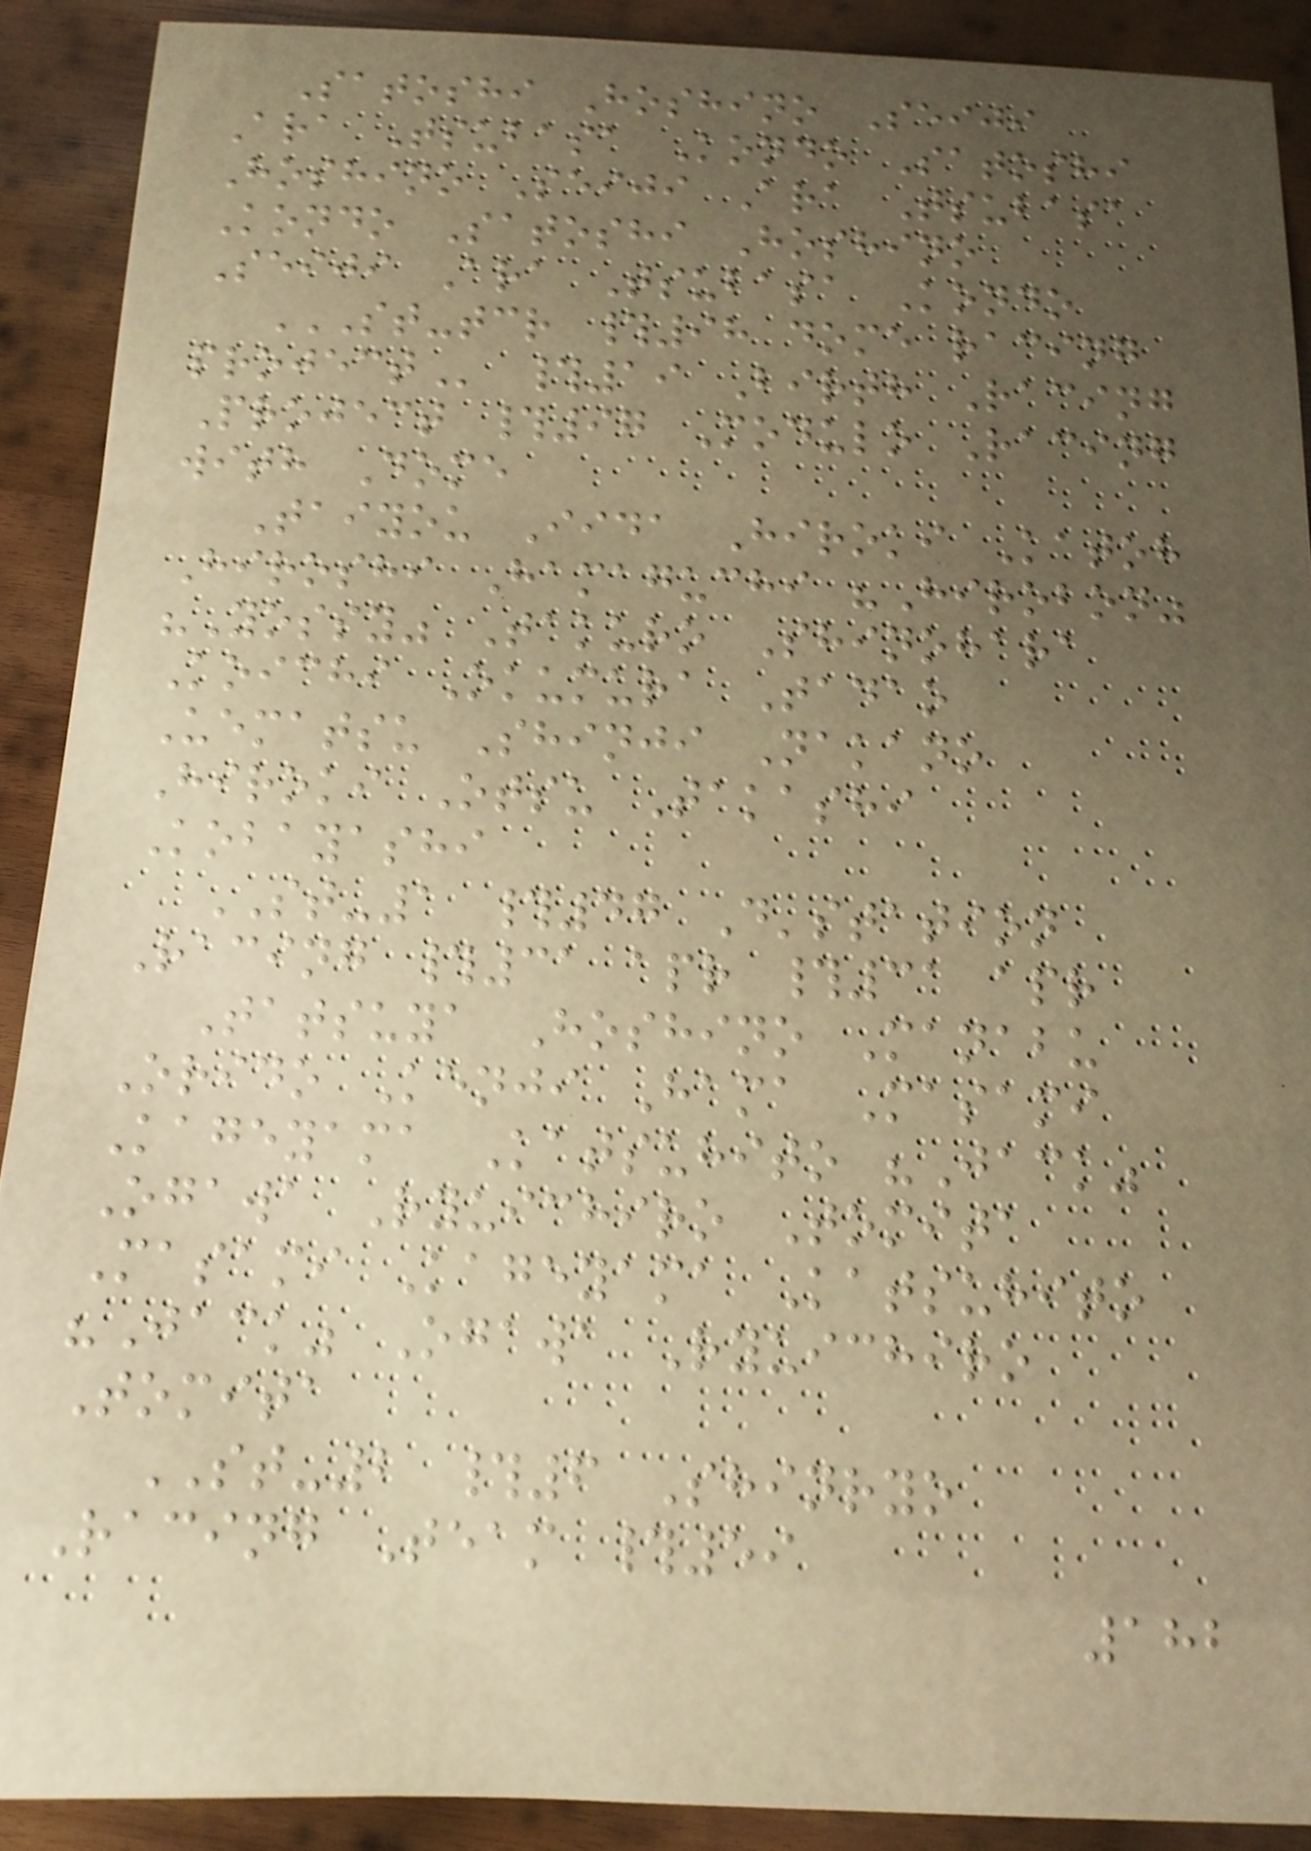Satoshi Hoshino Seiji
Ara Tsubasa Kondo Satoshi
Hoshino Seiji Ara Tsubasa
Kondo Satoshi Hoshino
Seiji Ara Tsubasa Kondo
ST-TCR #98 DOME RACING
PROJECT #19 Birth Racing
Project #97 Modulo Racing
with Dome
Taiyou Iida Hiroki Katoh
Hiroshi Hamaguchi "Hirobon"
"Yossy" Takuro Shinohara
Koichi Okumura Tadao
Uematsu Shinji Nakano
Hiroki Otsu Takashi
Kobayashi
ST-1 #47 D'station
Racing #31 apr #31 apr
Tatsuya Hoshino Manabu
Orido Kenji Hama Masami
Kageyama Katsuhito "Jack"
Ogawa Ryuichiro Tomita
Masami Kageyama Katsuhito
"Jack" Ogawa Ryuichiro
Tomita
ST-2 #6 Shinryo
Racing Team #59
182
